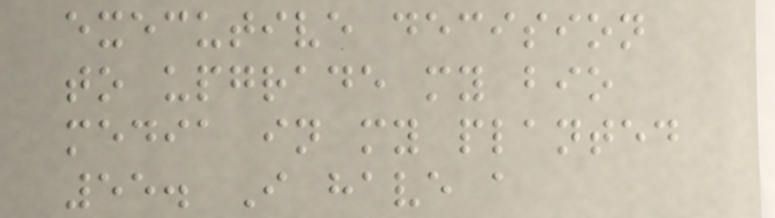executive decision
to upgrade my bio
media in my planted
55. I have a
